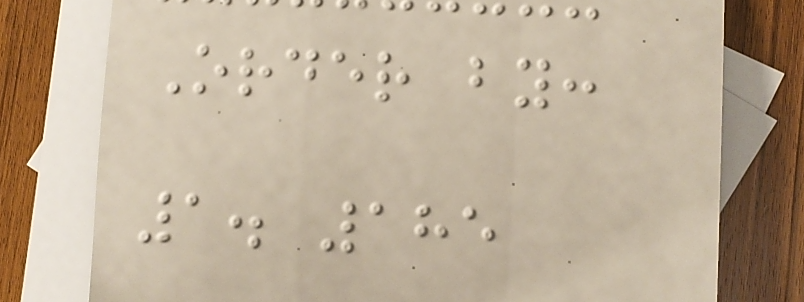Order by:
1. 185
